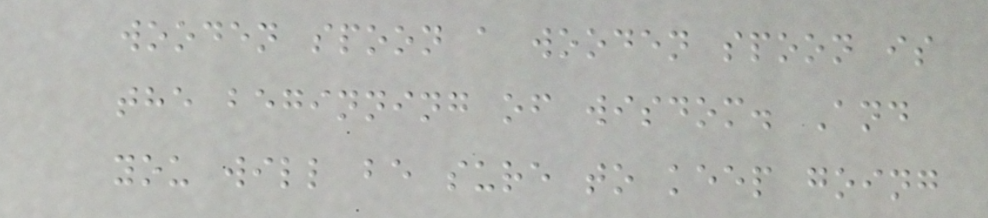wooden spoon a wooden spoon is
the beginning of wisdom. And
you will be sure to keep going
